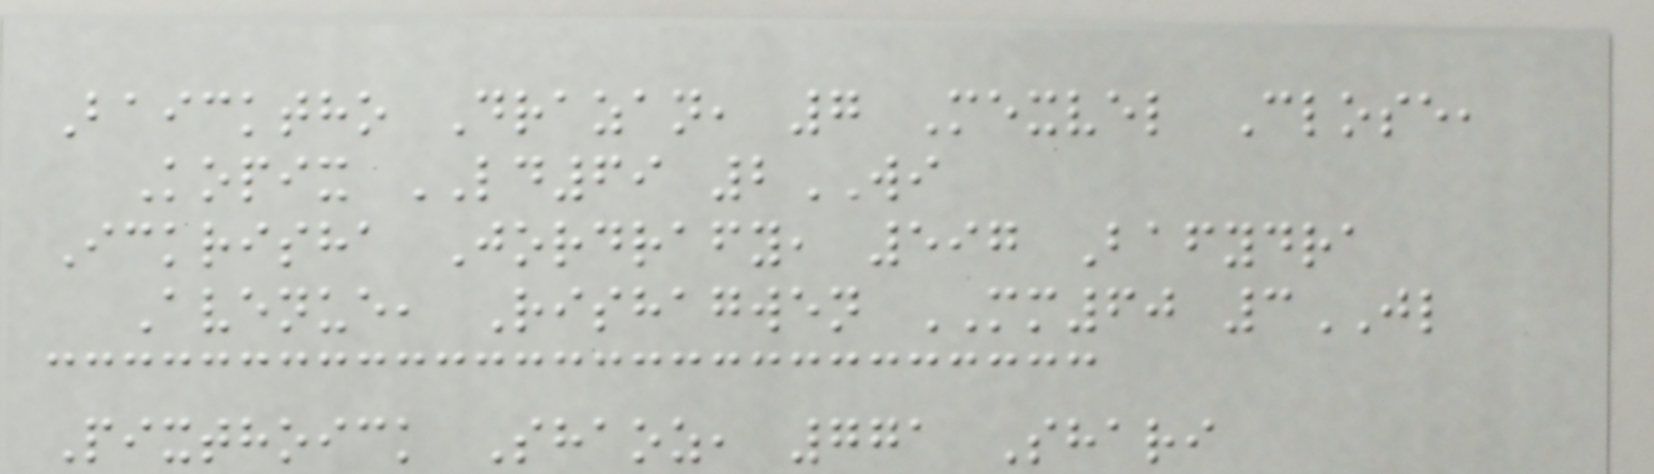Baicktho Drazan, 7 Mexvel Close,
Kopix LD69 2WI
Ickrisha Jordrafy, 597 Bafydra
Avenue, Rishagwen MM60 3JL
Pixthoick Shaoz, 771 Shari
